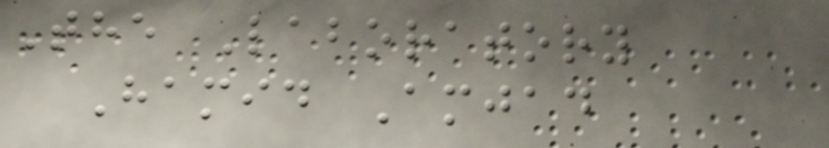The Laboratory
Hamid Amjad
